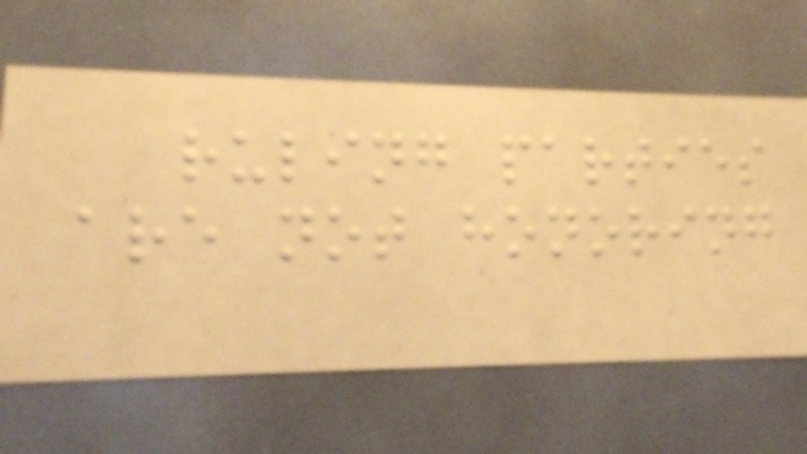ruling parties
are not honoring
